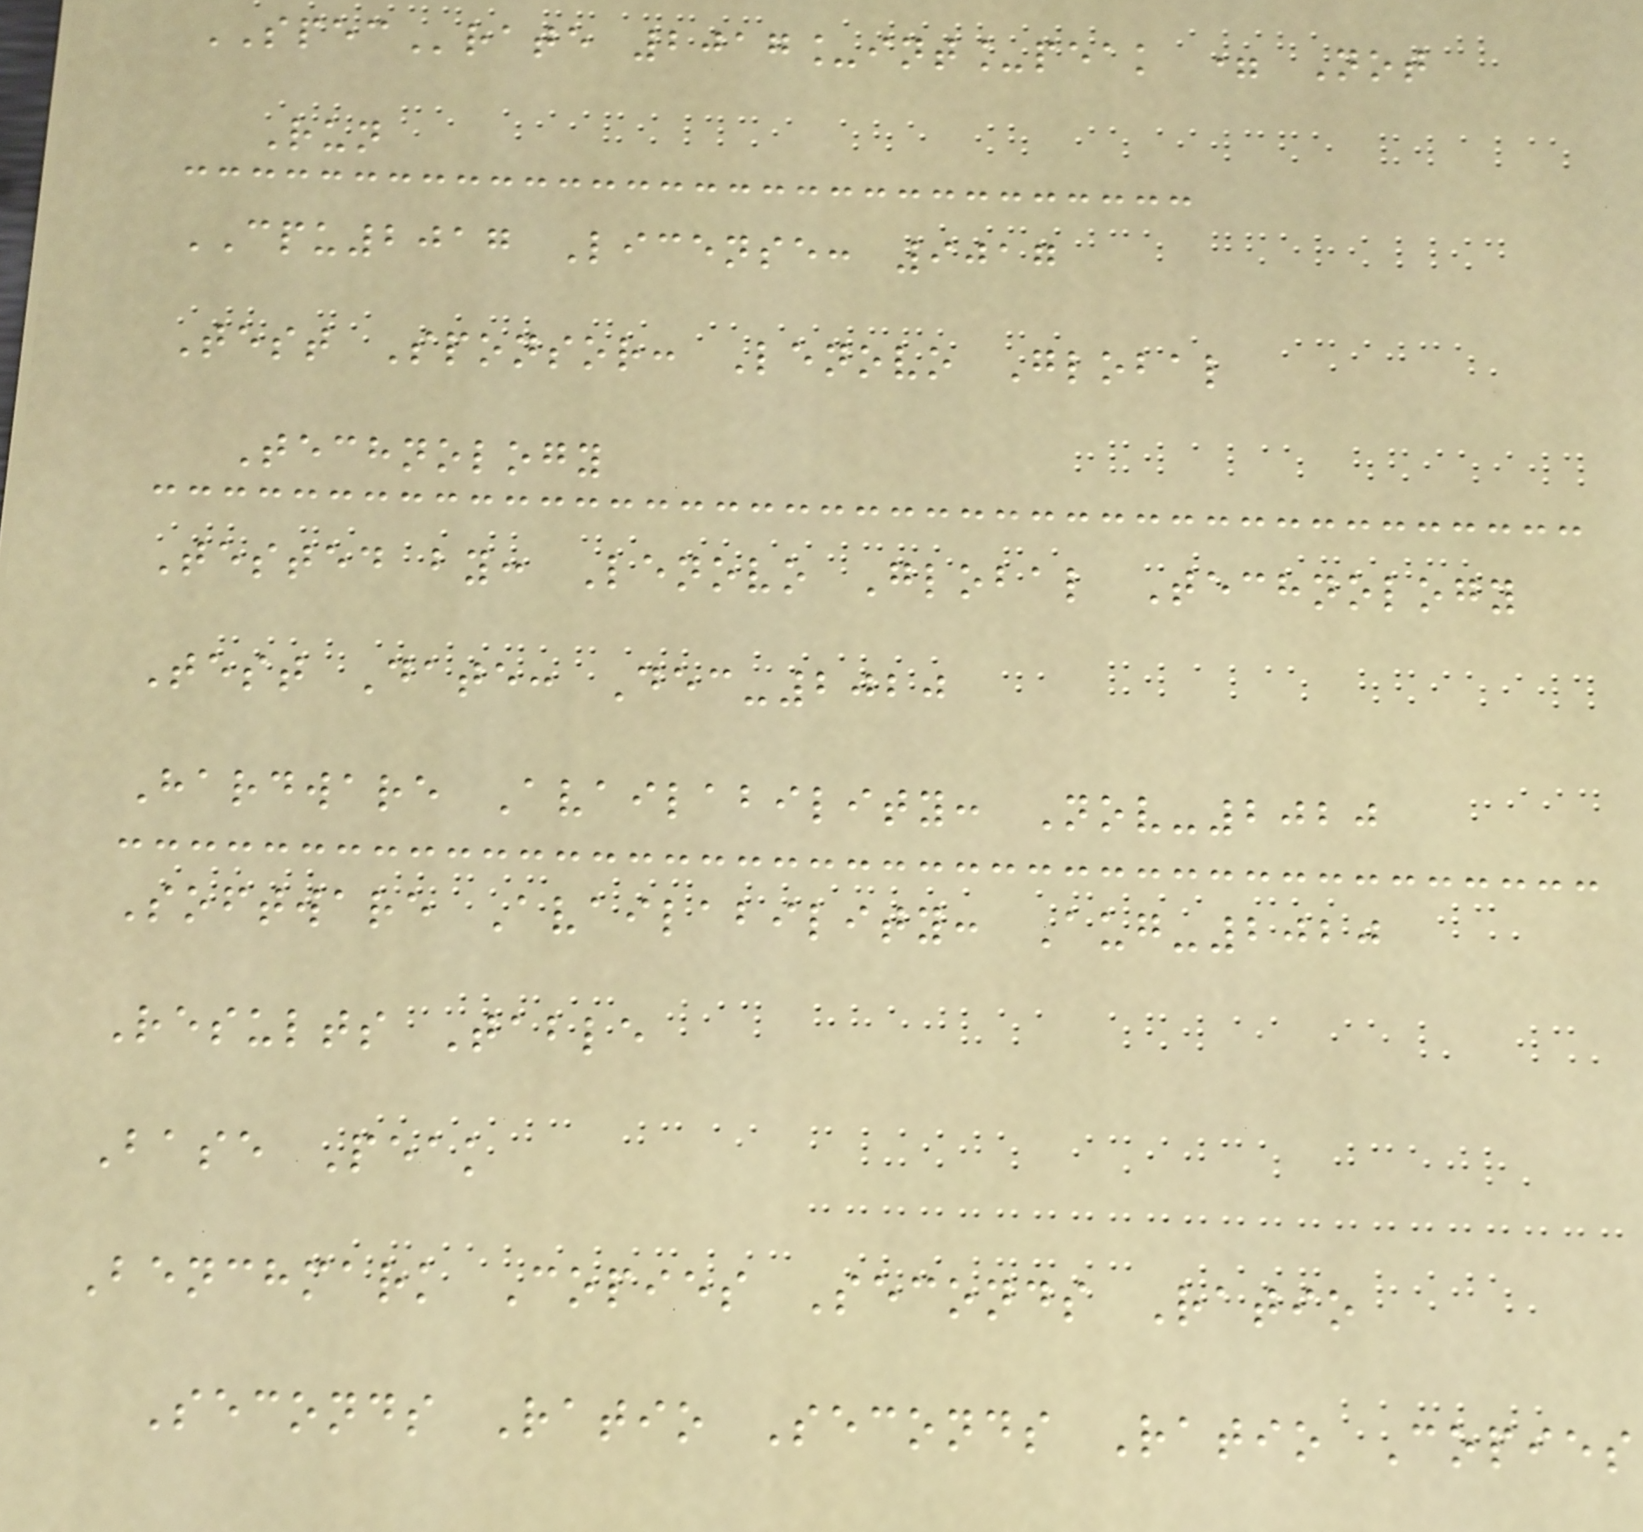SPECrate 2017_int_peak = Not
Run
CPU2017 License: 9017
Test Sponsor: Lenovo Global
Technology
Tested by: Lenovo Global Technology
Test Date: Dec-2020
Hardware Availability: Nov-2020
Software Availability: Aug-2020
Results Table
Base Peak
Benchmark Copies Seconds Ratio
Seconds Ratio Seconds Ratio Copies
